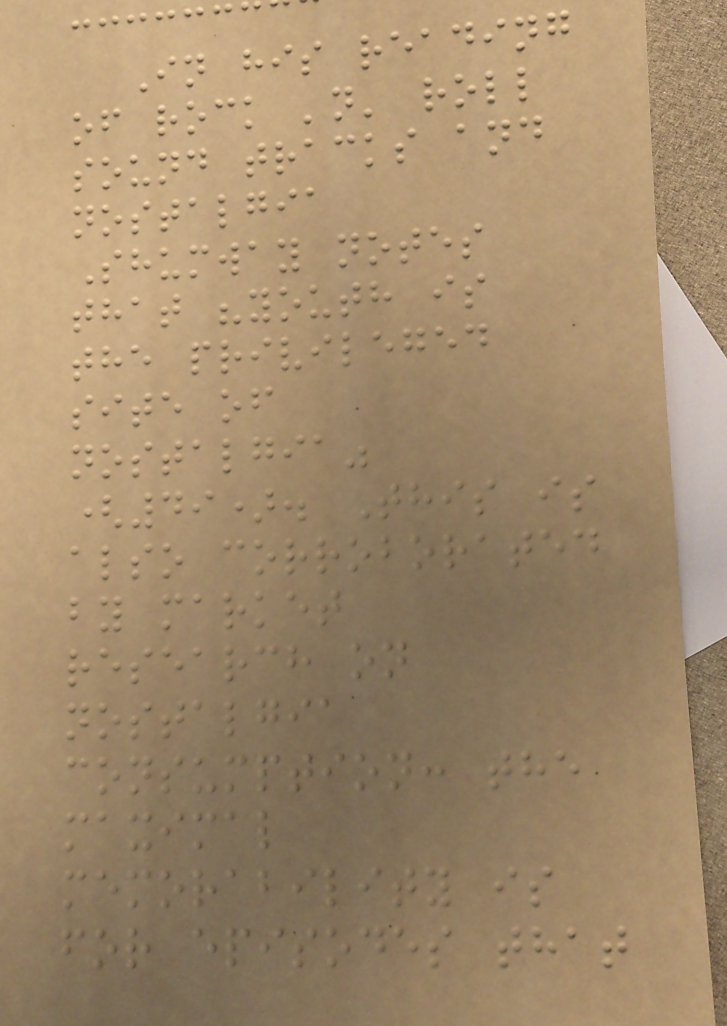In his reading
of rock 'n' roll
sound tracks and
nostalgia
Shumway notes
that "youth is
the privileged
site of
nostalgia"
(49). This is
also corroborated
by market
research on
nostalgia
consumption: the
maximal
memorability is
for episodes that
